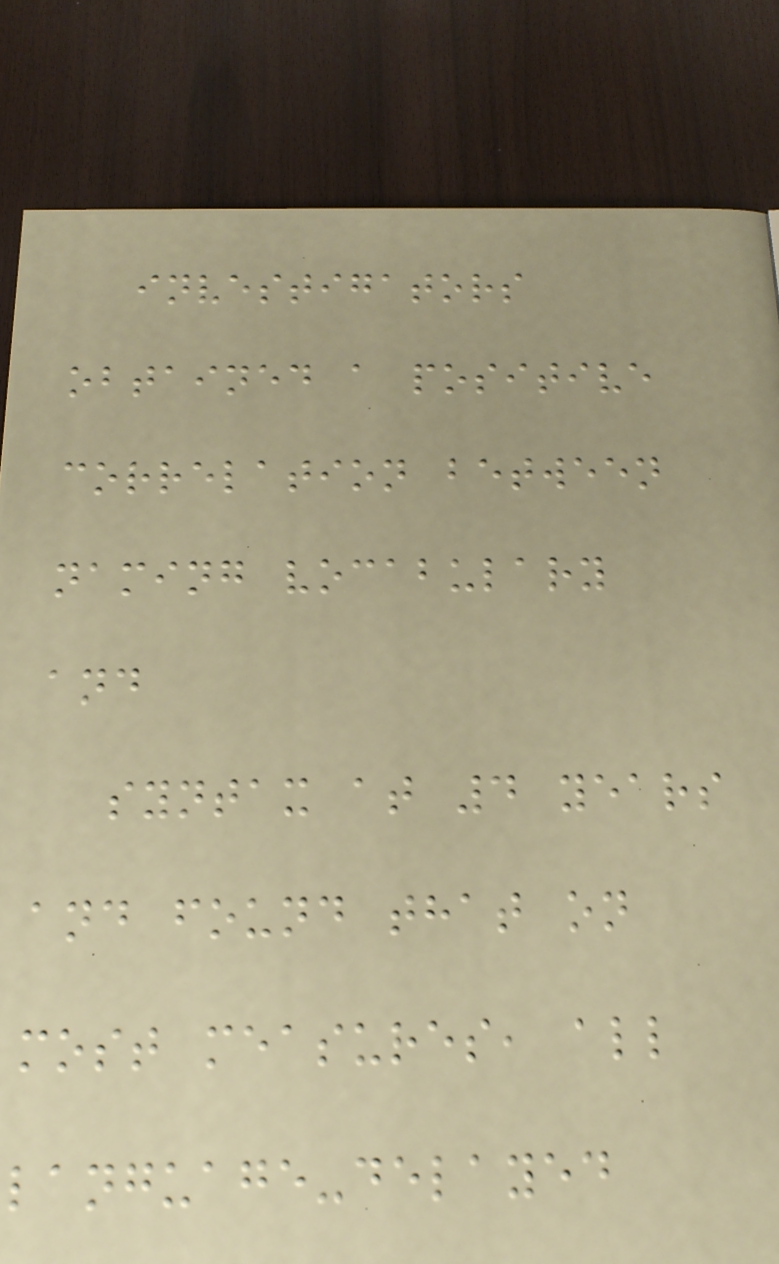investigators
obtained a positive
correlation between
naming vocabulary
and
syntax at 4 years
and found that on
most measures, all
language-delayed
